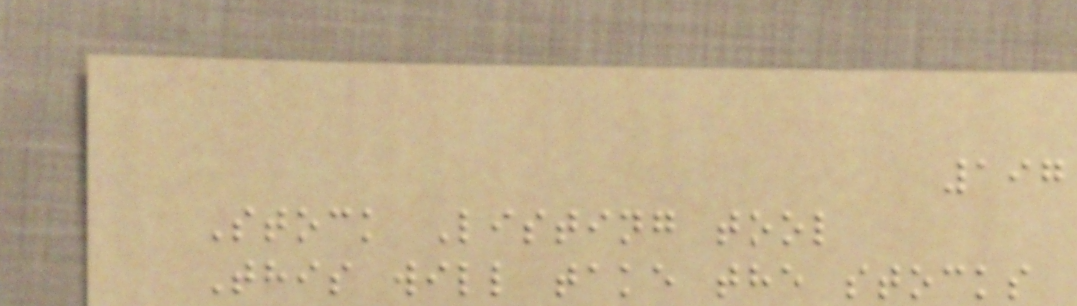197
Stock Listing tool
This will take the stocks
